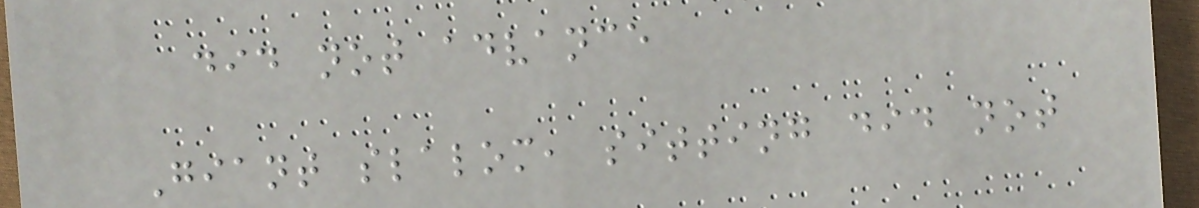did not advance
Giant slalom, sitting did not
